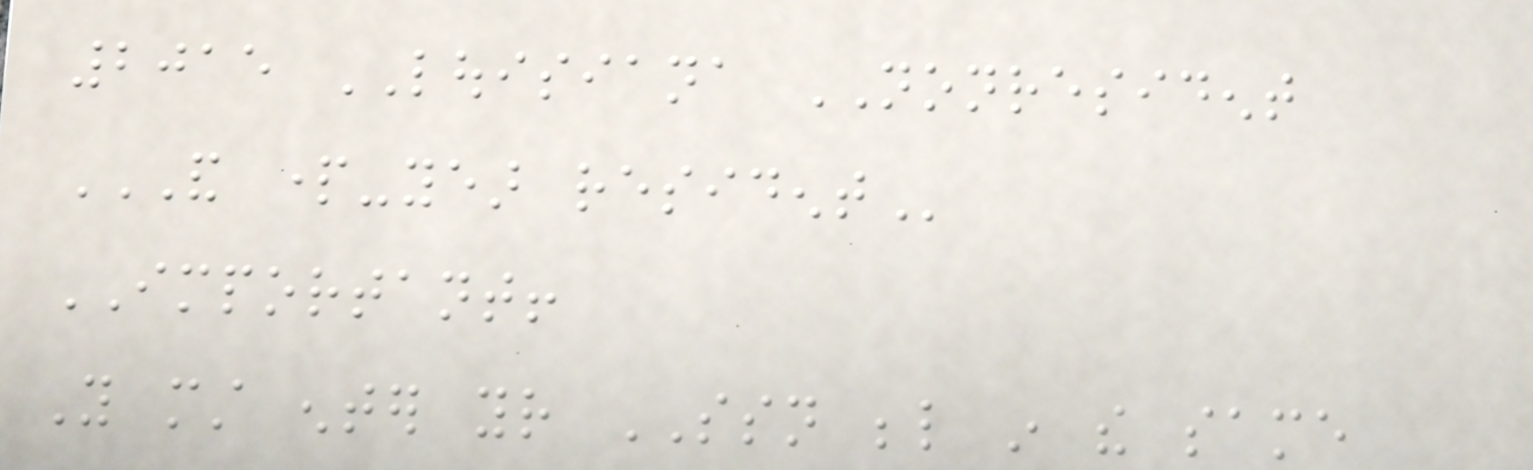2015 LOUISIANA NONRESIDENT
AND PART-YEAR RESIDENT
IMPORTANT!
You must enter your SSN below in the same
